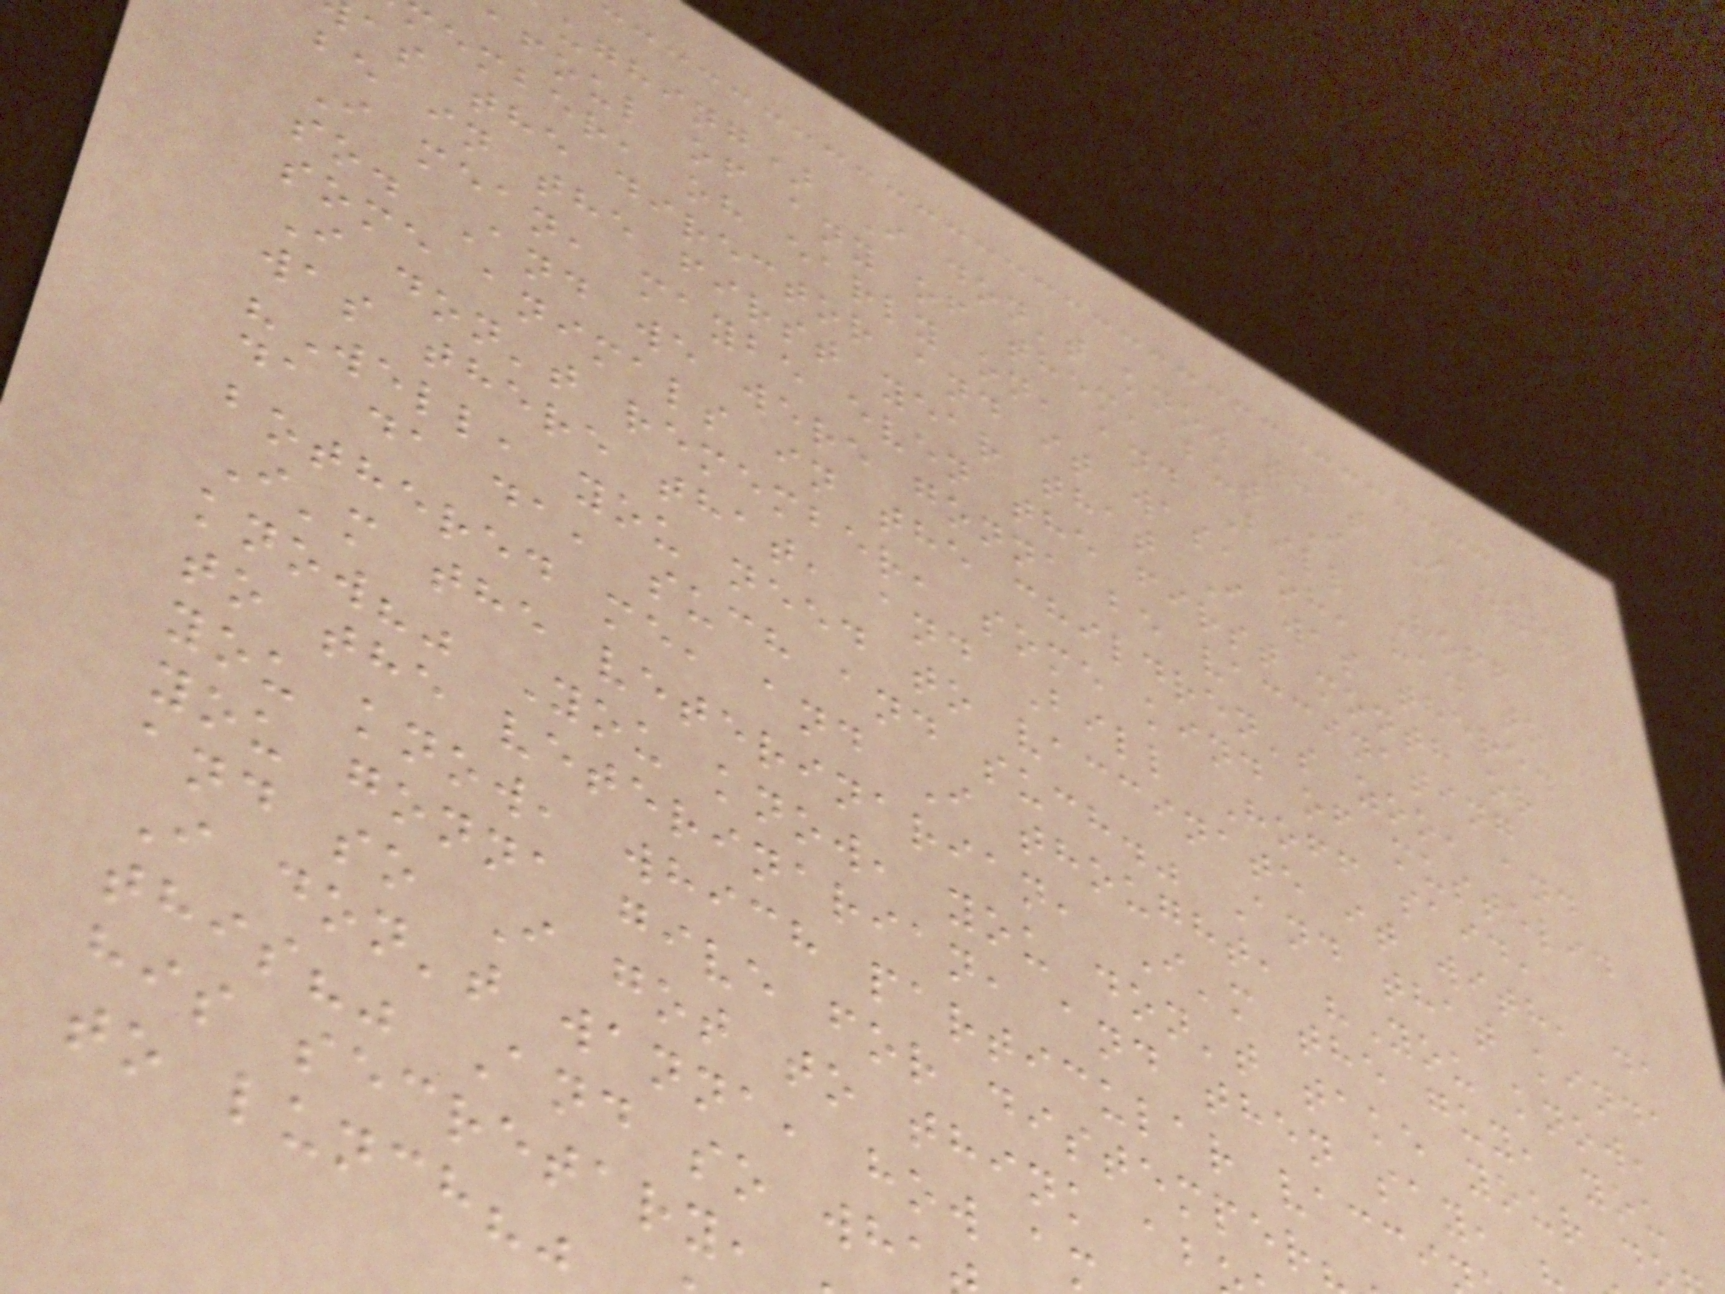ughing) I don't know that I ever
afoul of any of them, but I
ember, oh early on, and Bill Hoff
as the director and it was, oh, had to
be in the first year that I was there.
I mean, maybe even the first month or
so. And we were gonna be vaccinating
some animals in the children's zoo, and
I don't remember, some kind of mustelid
was there that, and Bill Hoff said,
"Well, you need to vaccinate it with, da
da da da, such and such." And that kinda
bothered me, and I thought, "You know,
I'm the veterinarian, I'm the guy, you
know?" You know, you don't take your d
to the veterinarian, and then say,
you know, which particular vacci
you gonna give for distemper
and so I got to think ab
I don't wanna, how a
this?" And so wha
his secretary,
to lunch?"
